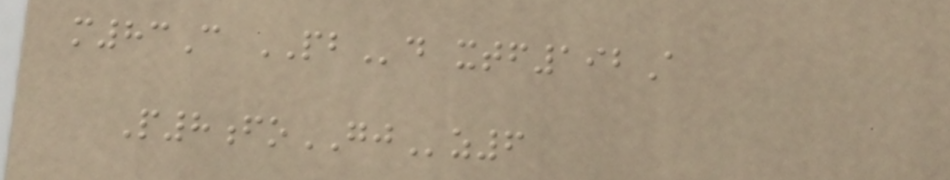m83C PBd xtf192A
P8foGJz6
